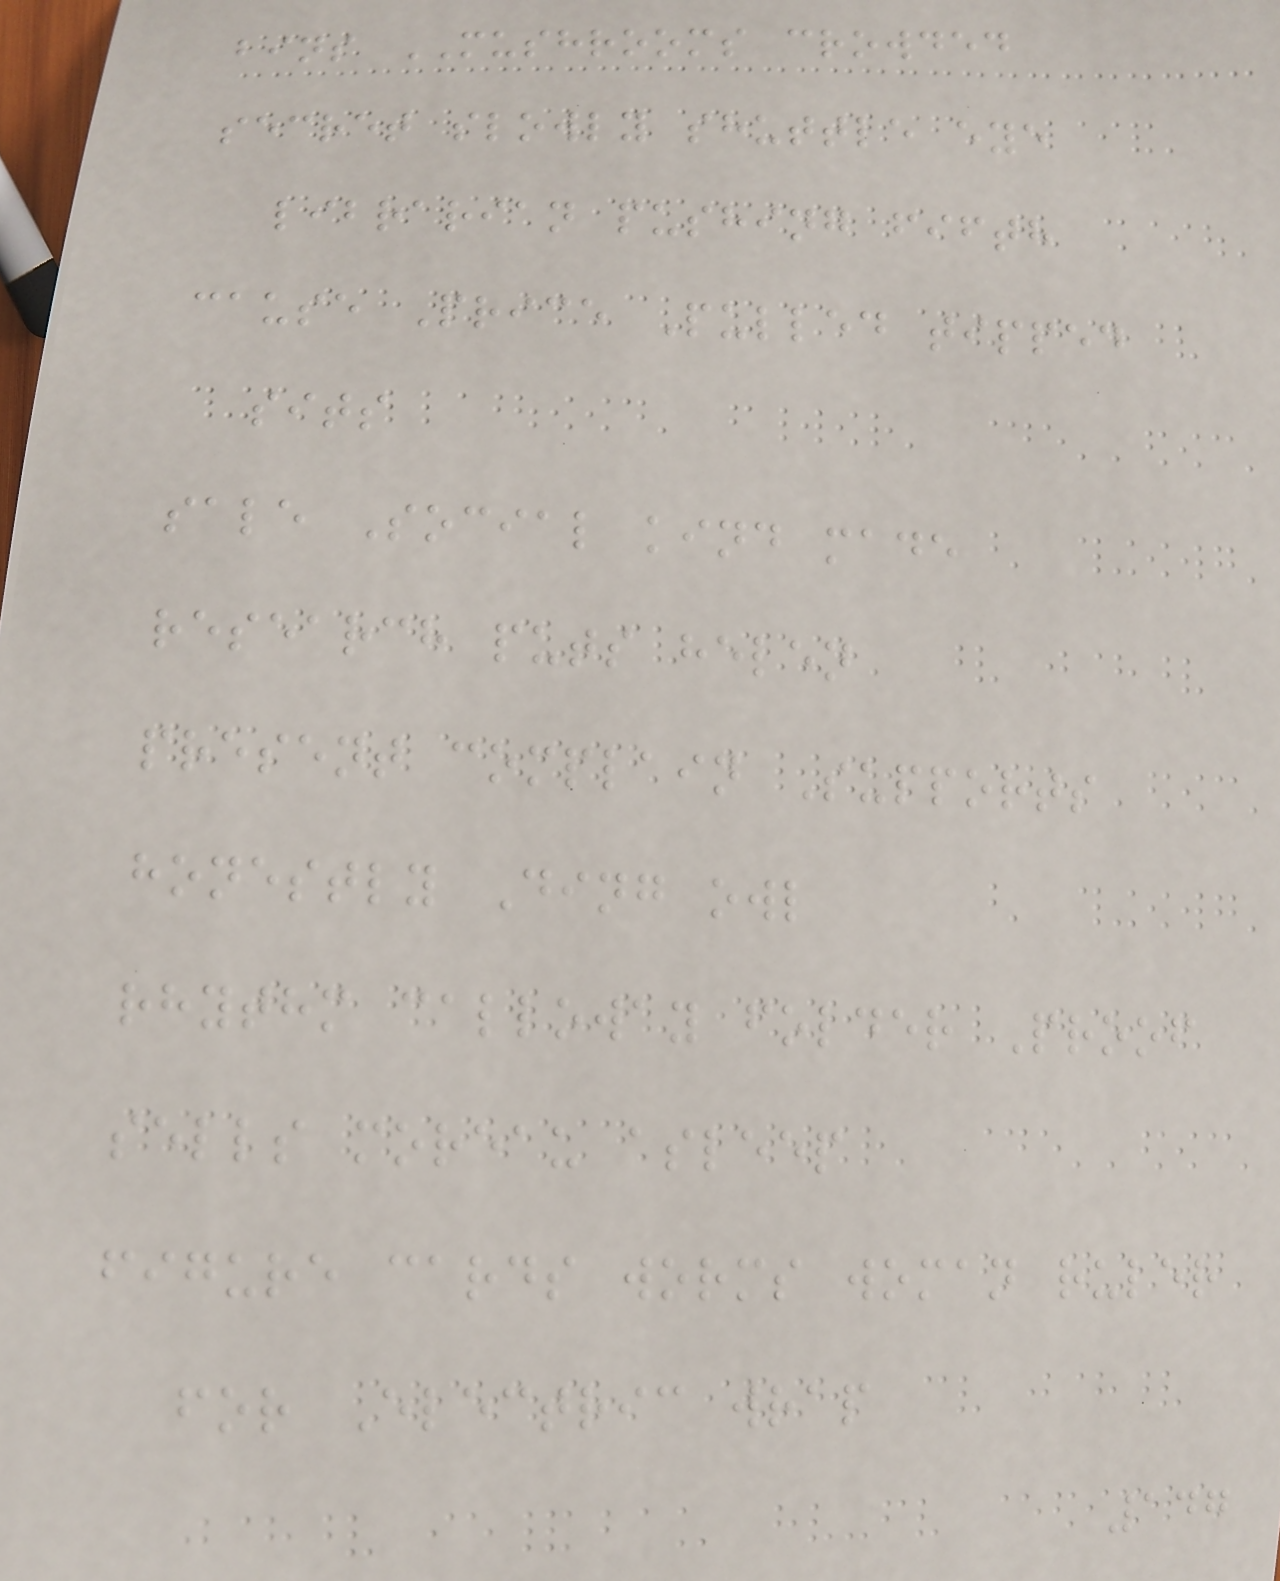bins MUSHROOMS crowded
secret slowly shuttle eye
librarian pushing fifth
cause Price Pulled tipped
sits
sale Social kind made
research puts helen
present complain Supports
honestly Ding owl
rhythm calloway folder Proof
sells moreau asleep
figure cards worms woman ruler
for Electric wrap
147
